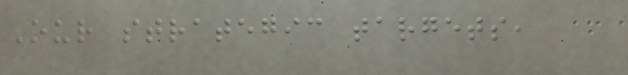Our strategic targets,
